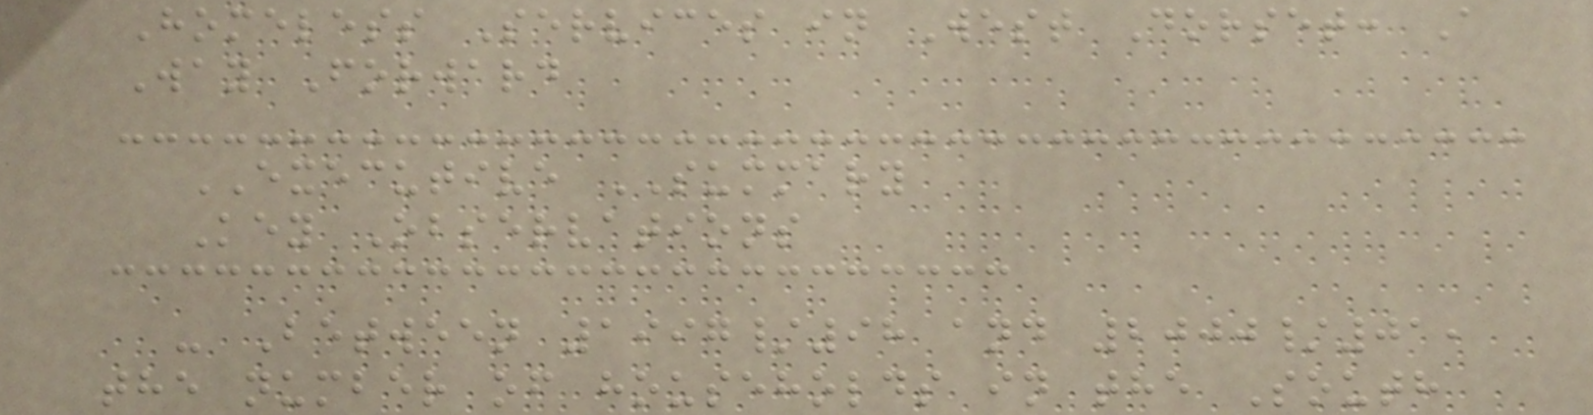Homeless Services in West Dorset: A
Way Forward
EXECUTIVE SUMMARY
Key Observations
- Between 1997/98 and 2000/01,
the number of households in the South
